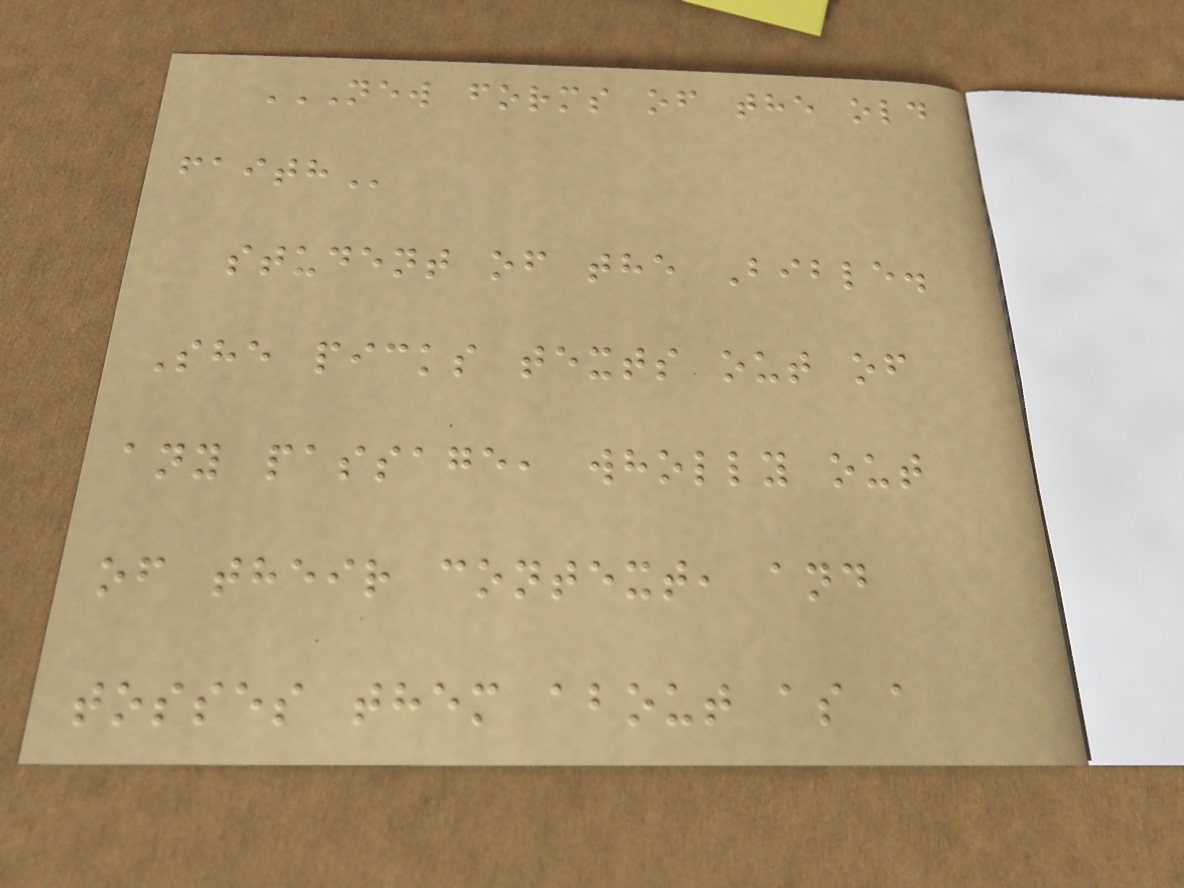NEW FORMS OF THE OLD
FAITH
student of the Bible.
She picks texts out of
any passage, wholly out
of their context, and
tosses them about as a
